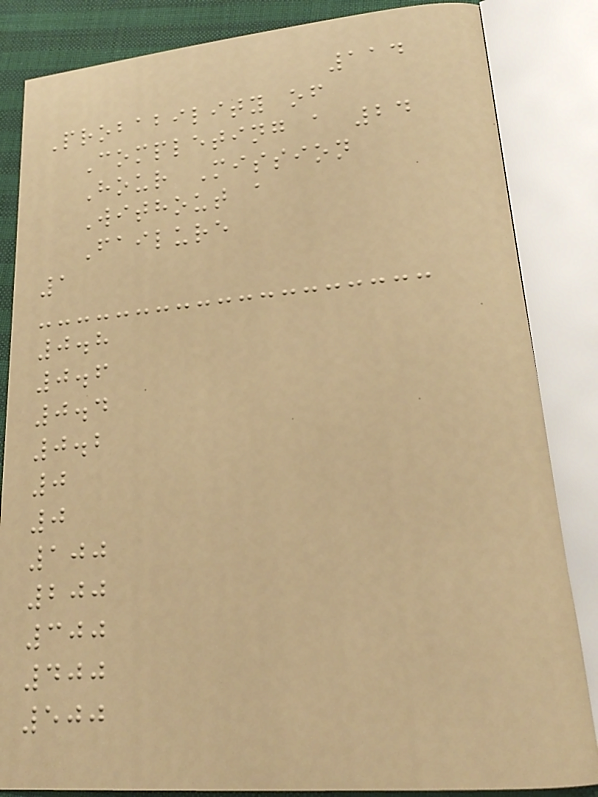114
Probability of
Completing a 24
Hour Mission
Without a
Failure
1
0.8
0.6
0.4
0.2
0
0
100
200
300
400
500
